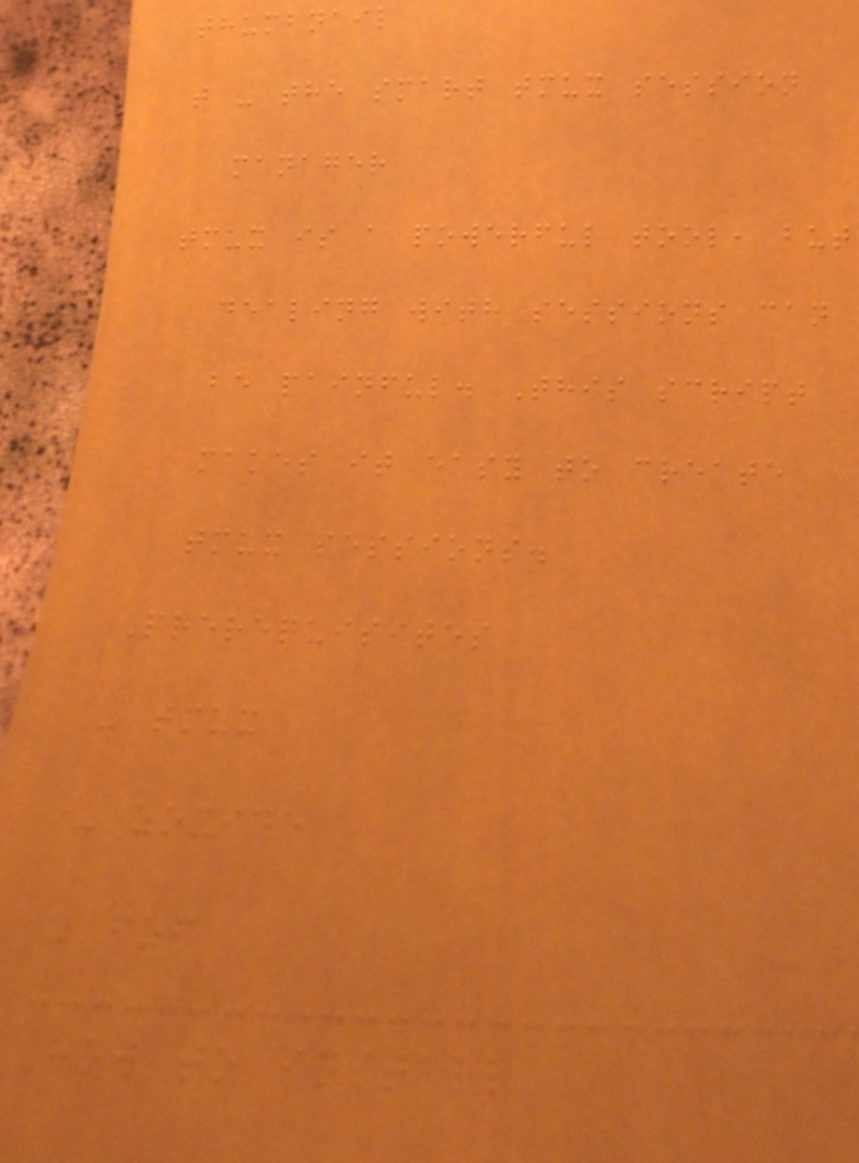thumbnail
t - the smart tmux session
manager
tmux is a powerful tool, but
dealing with sessions can
be painful. This script
makes it easy to create
tmux sessions.
Prerequisites
- tmux
- zoxide
- fzf
How to install
